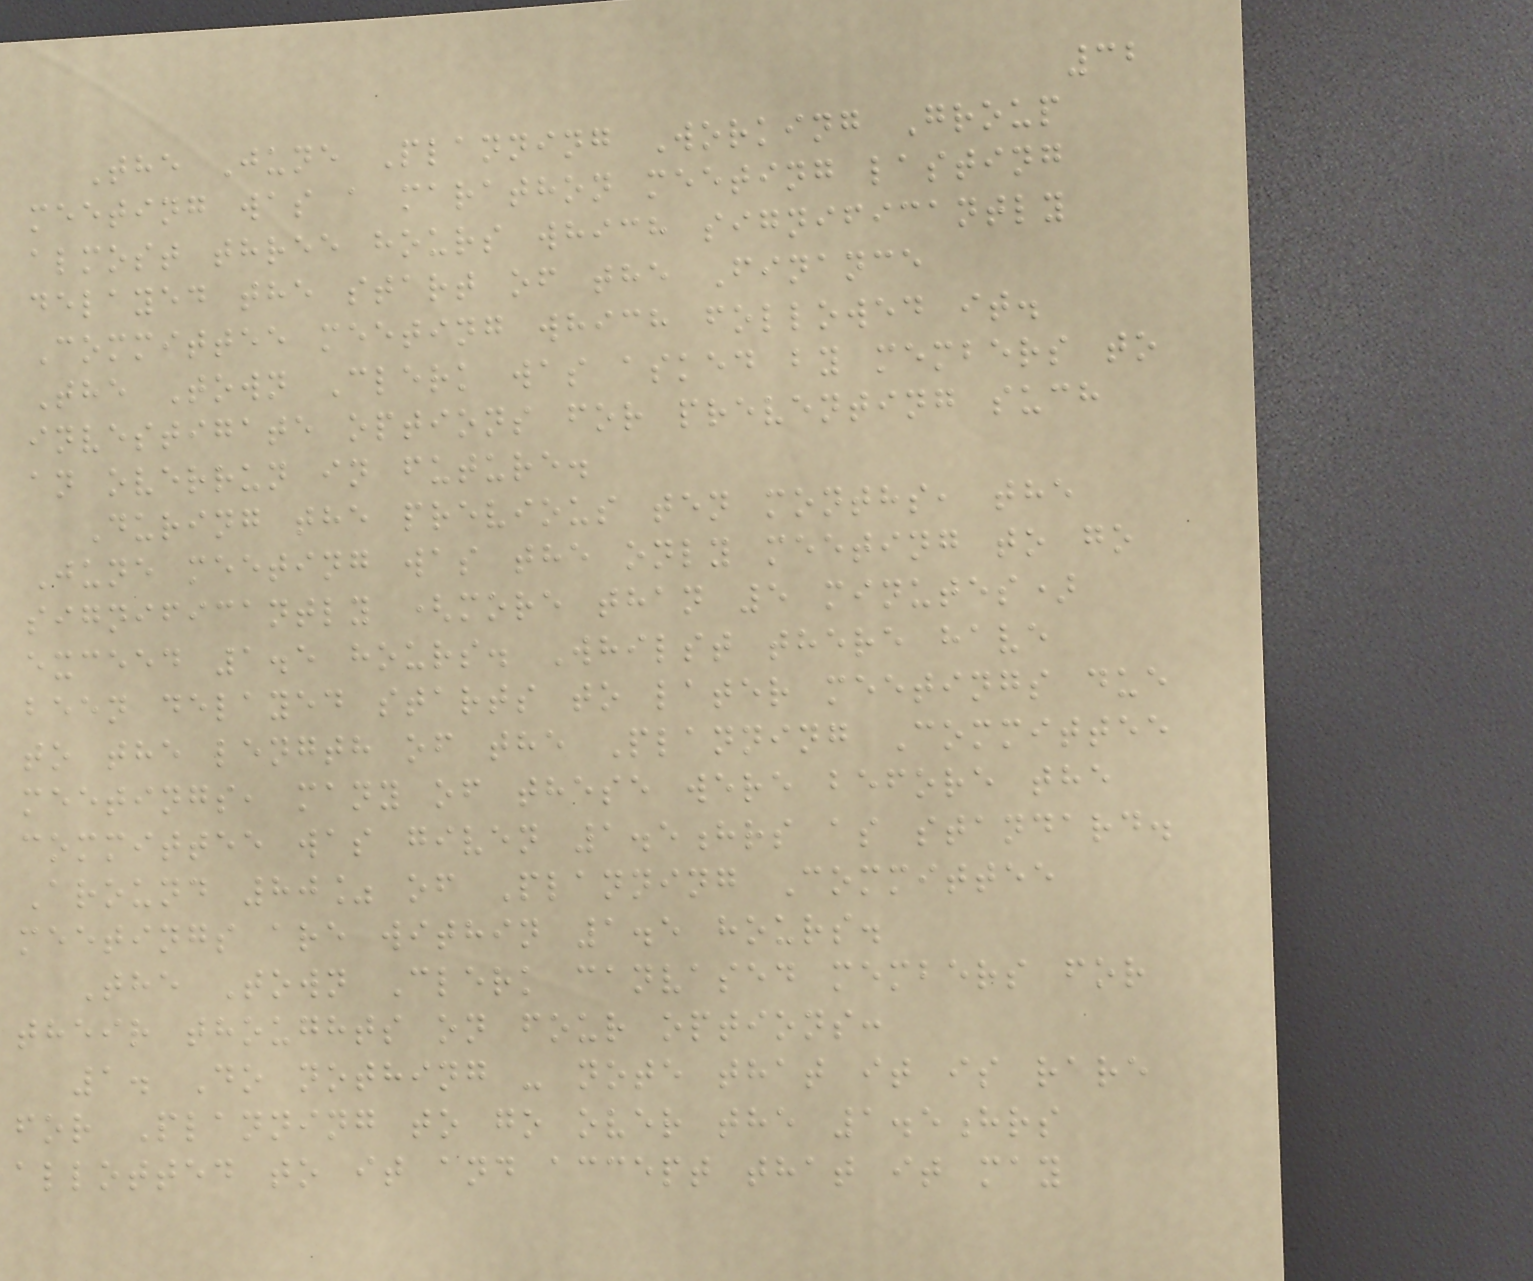32
The June Planning Working Group
meeting was a marathon meeting lasting
almost three hours which significantly
delayed the start of the Finance
Committee meeting which followed it.
The Town Clerk was asked by members to
investigate options for preventing such
an overrun in future.
During the previous ten months, the
June meeting was the only meeting to go
significantly (more than 5 minutes)
exceed 1.5 hours. Whilst there have
been delayed starts to later meetings due
to the length of the Planning Committee
meetings, many of these were before the
committee was given 1.5hrs as standard.
Around 80% of Planning Committee
meetings are within 1.5 hours.
The Town Clerk canvased members for
their thoughts on four options:
1. Do nothing - note that it is rare
for Planning to go over the 1.5hrs
allotted to it and accept that it may
